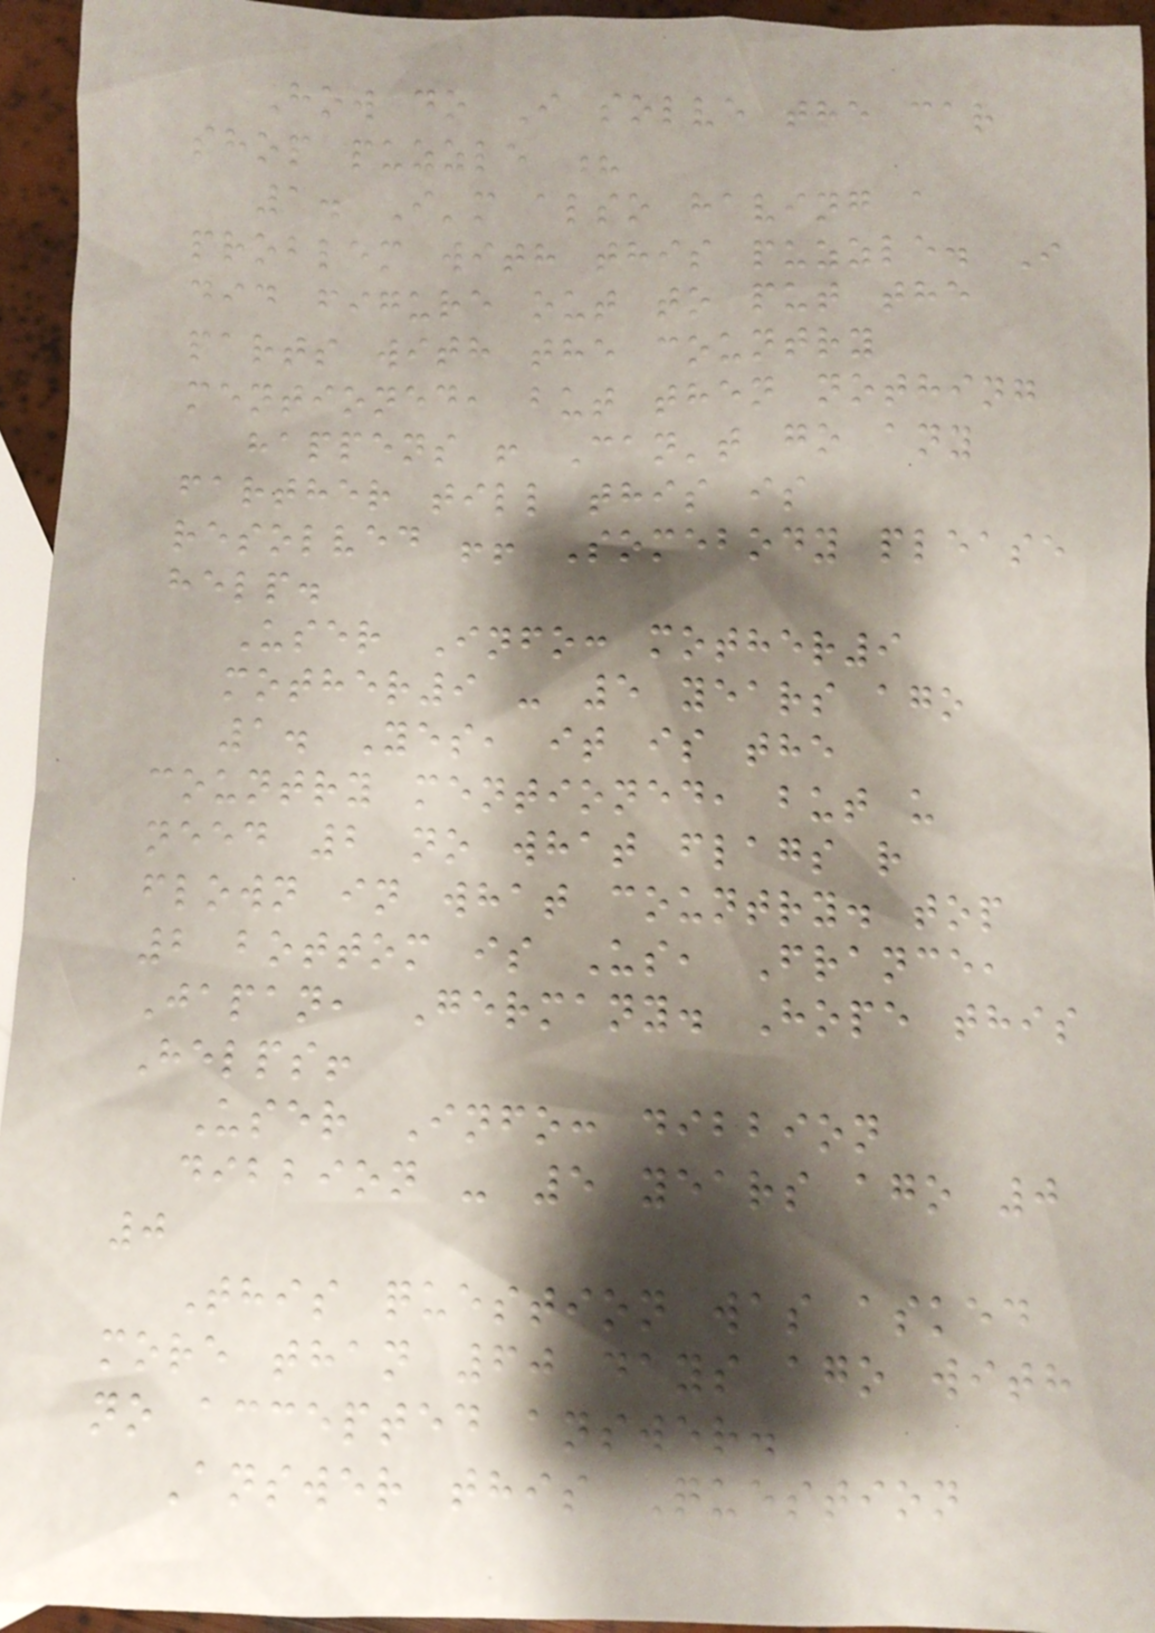How do I solve the car
shop puzzle ?
1. I'm also having a
problem with this puzzle. I
did figure out to put the
parts with the country
mentioned, but then nothing
happens ! Can't go any
farther till this is
resolved !! Somebody please
help.
User Info: mother9
mother9 - 5 years ago
1. Yes, it is the
country mentioned, but u
need 2 no what flags r
flown in what country. top
2 bottom is Us, France,
Japan, Germany. Hope this
Helps!
User Info: dibbion
dibbion - 5 years ago 0
0
This question was asked
more than 60 days ago with
no accepted answer.
Answer this Question
